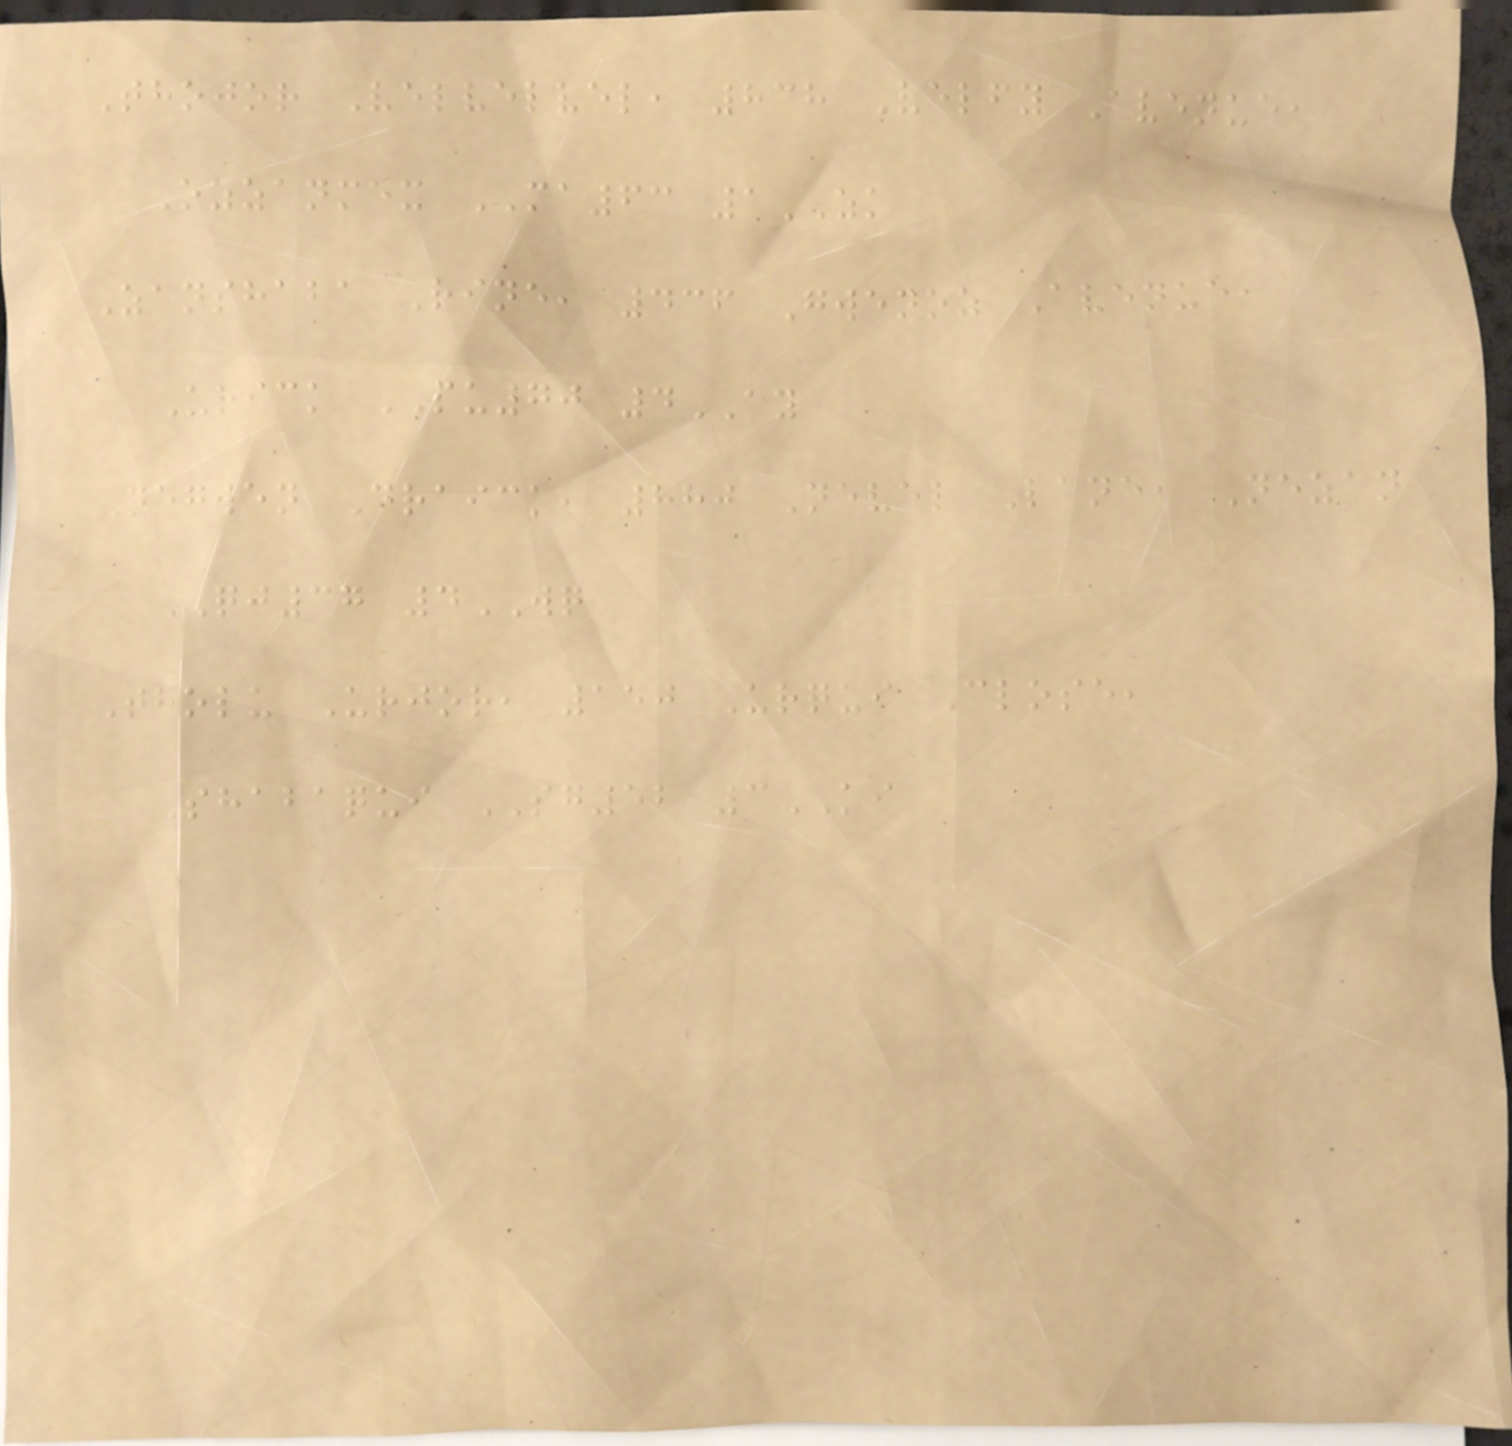Thojor Velvelvel, 838 Velfy Avenue,
Ozzanmex MA63 1ZK
Zanshaba Rine, 436 Gwenoz Avenue,
Urick PU70 4AY
Negwen Draick, 880 Nevel Lane, Nezan
QJ37 4WQ
Tholu Urjor, 150 Urqui Close,
Shabaqui SG52 3KI
